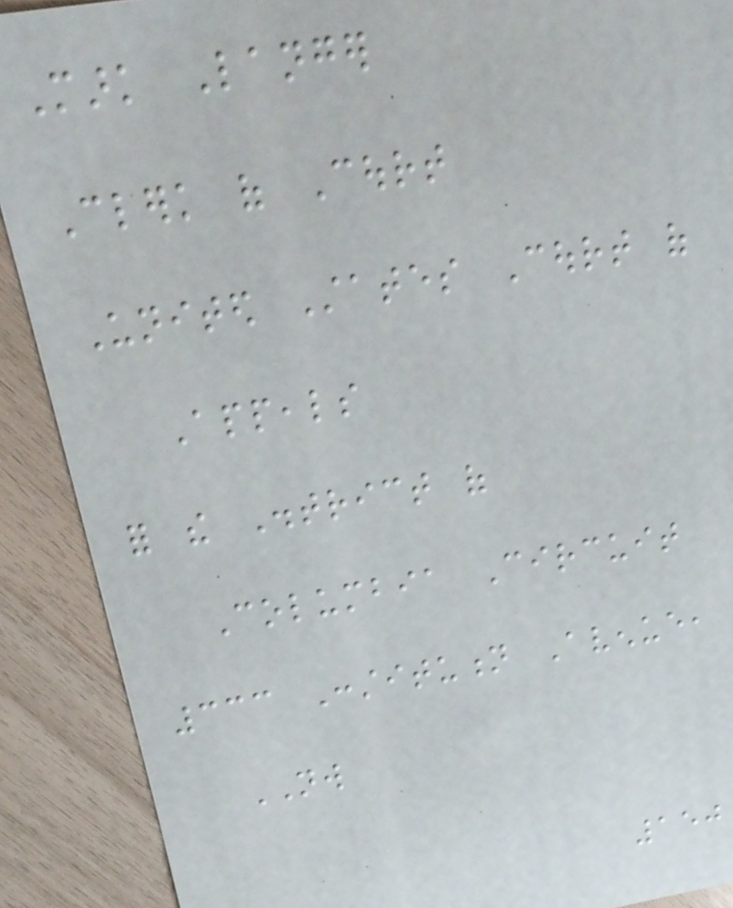Mark Langer
Clerk of Court
United States Court of
Appeals
for the District of
Columbia Circuit
333 Constitution Avenue,
NW
150
